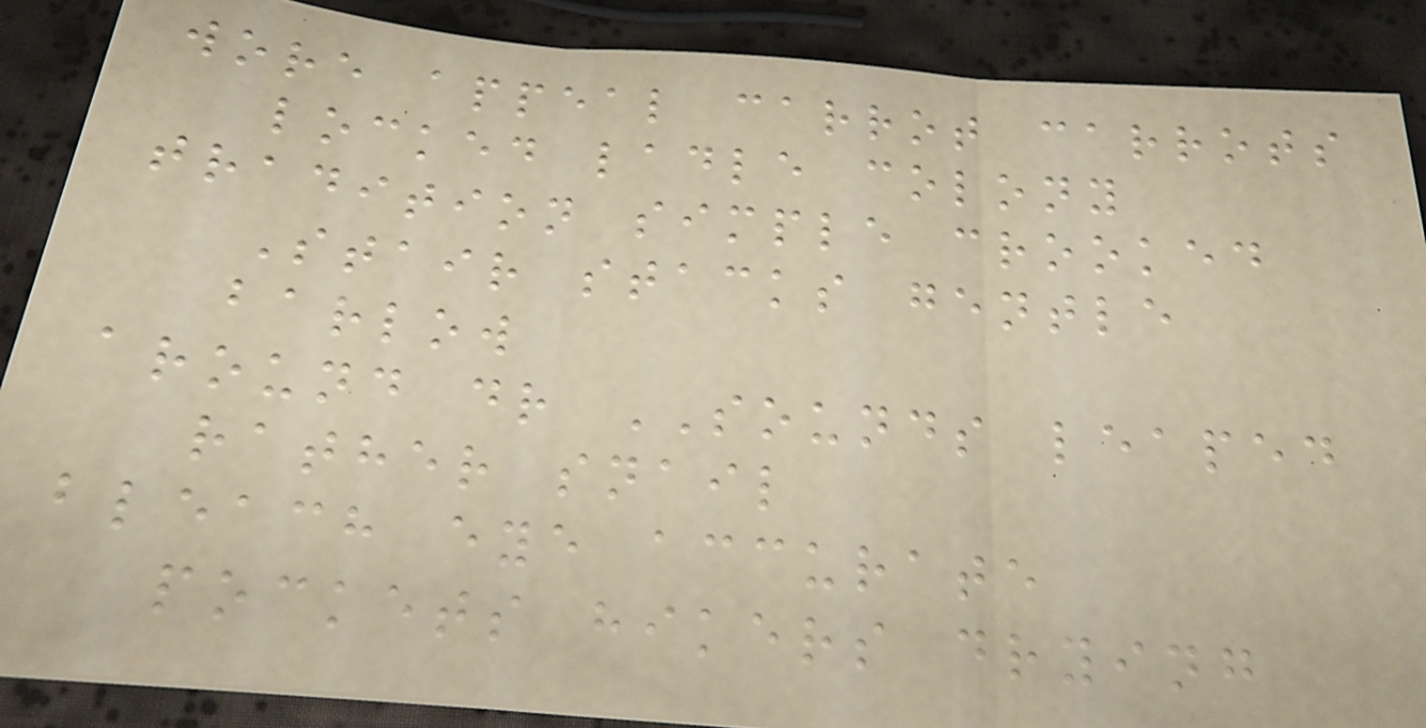wore appeal carrot carrots
locked ladle colony
tradition simple crooked
Stair stacks gentle
barlow
around dr SOUNDS leaped
rather snail
bleach eye accurate
pockets hikers drying
